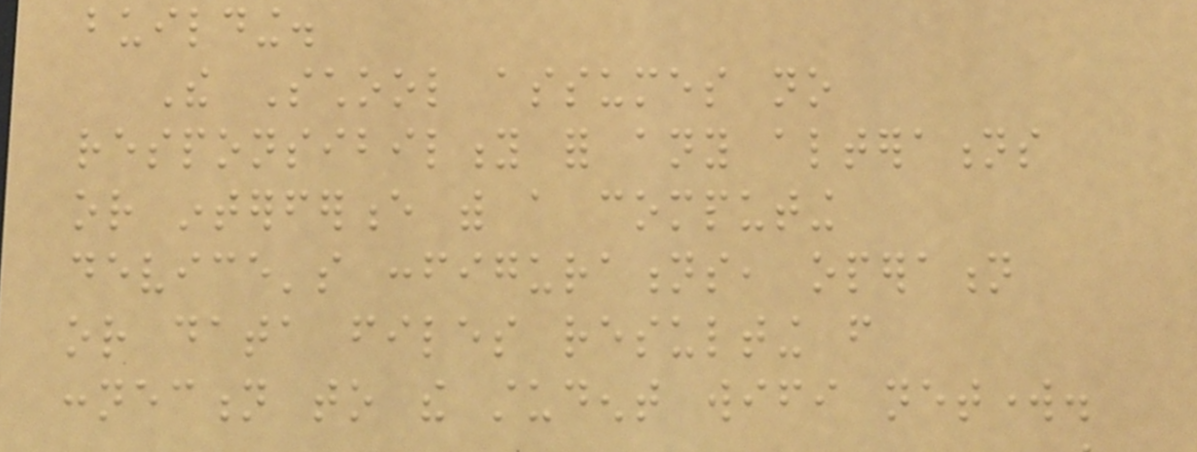building.
The School assumes no
responsibility for any alterations
or interference with a computing
device's configurations, operation
or data files resulting from
connection to the student wifi network.
